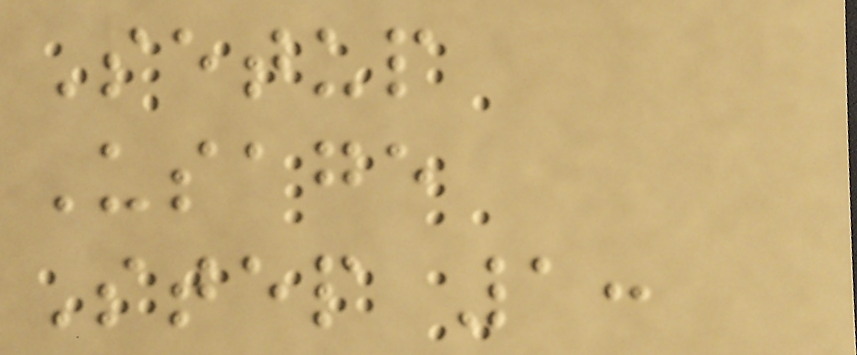Setup
Usage
Step 1:
